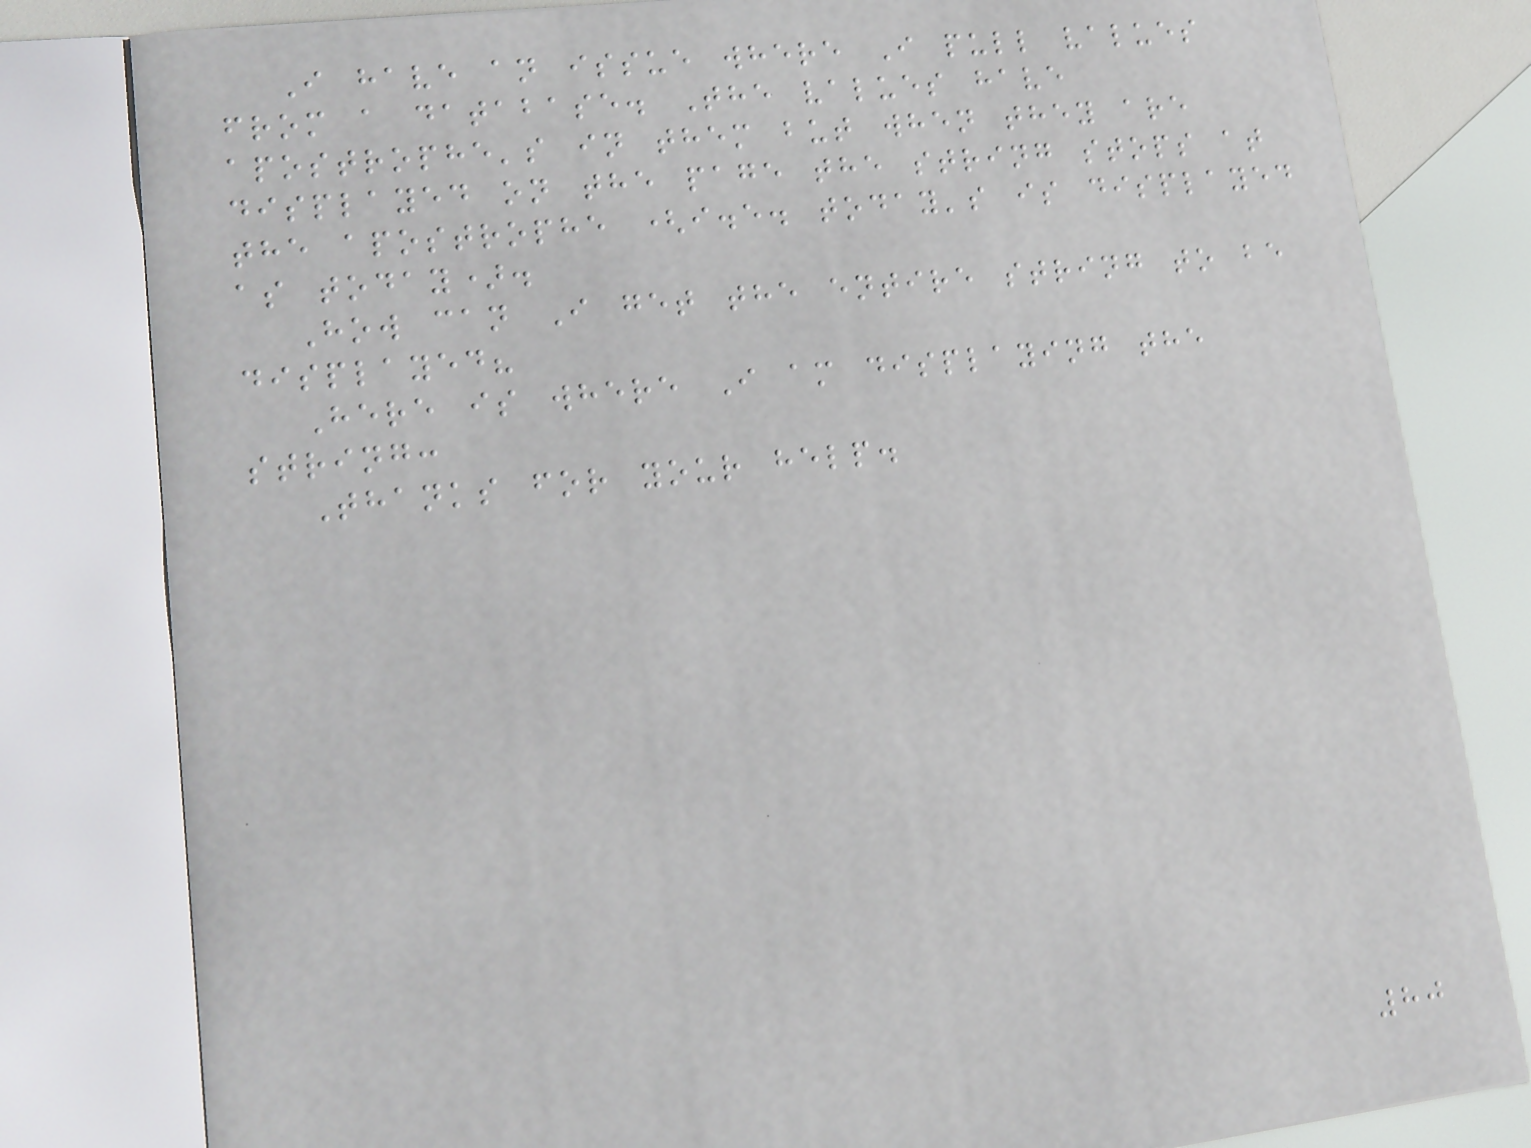I have an issue where I pull values
from a database. The values have
apostrophe's in them but when they are
displayed on the page the string stops at
the apostrophe (i.e. today's is displayed
as today).
How can I get the entire string to be
displayed?
Here is where I am displaying the
string:
Thanks for your help.
80
